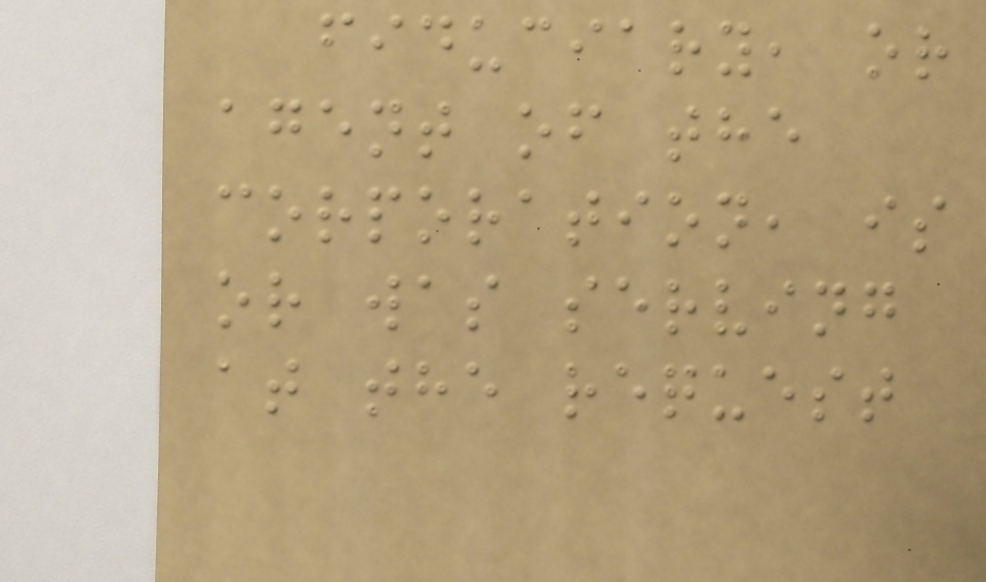fiduciary, or
agent of the
corporation, is
or was serving
at the request
